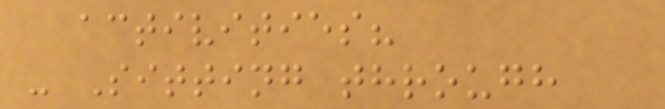activities?
- Sitting through
